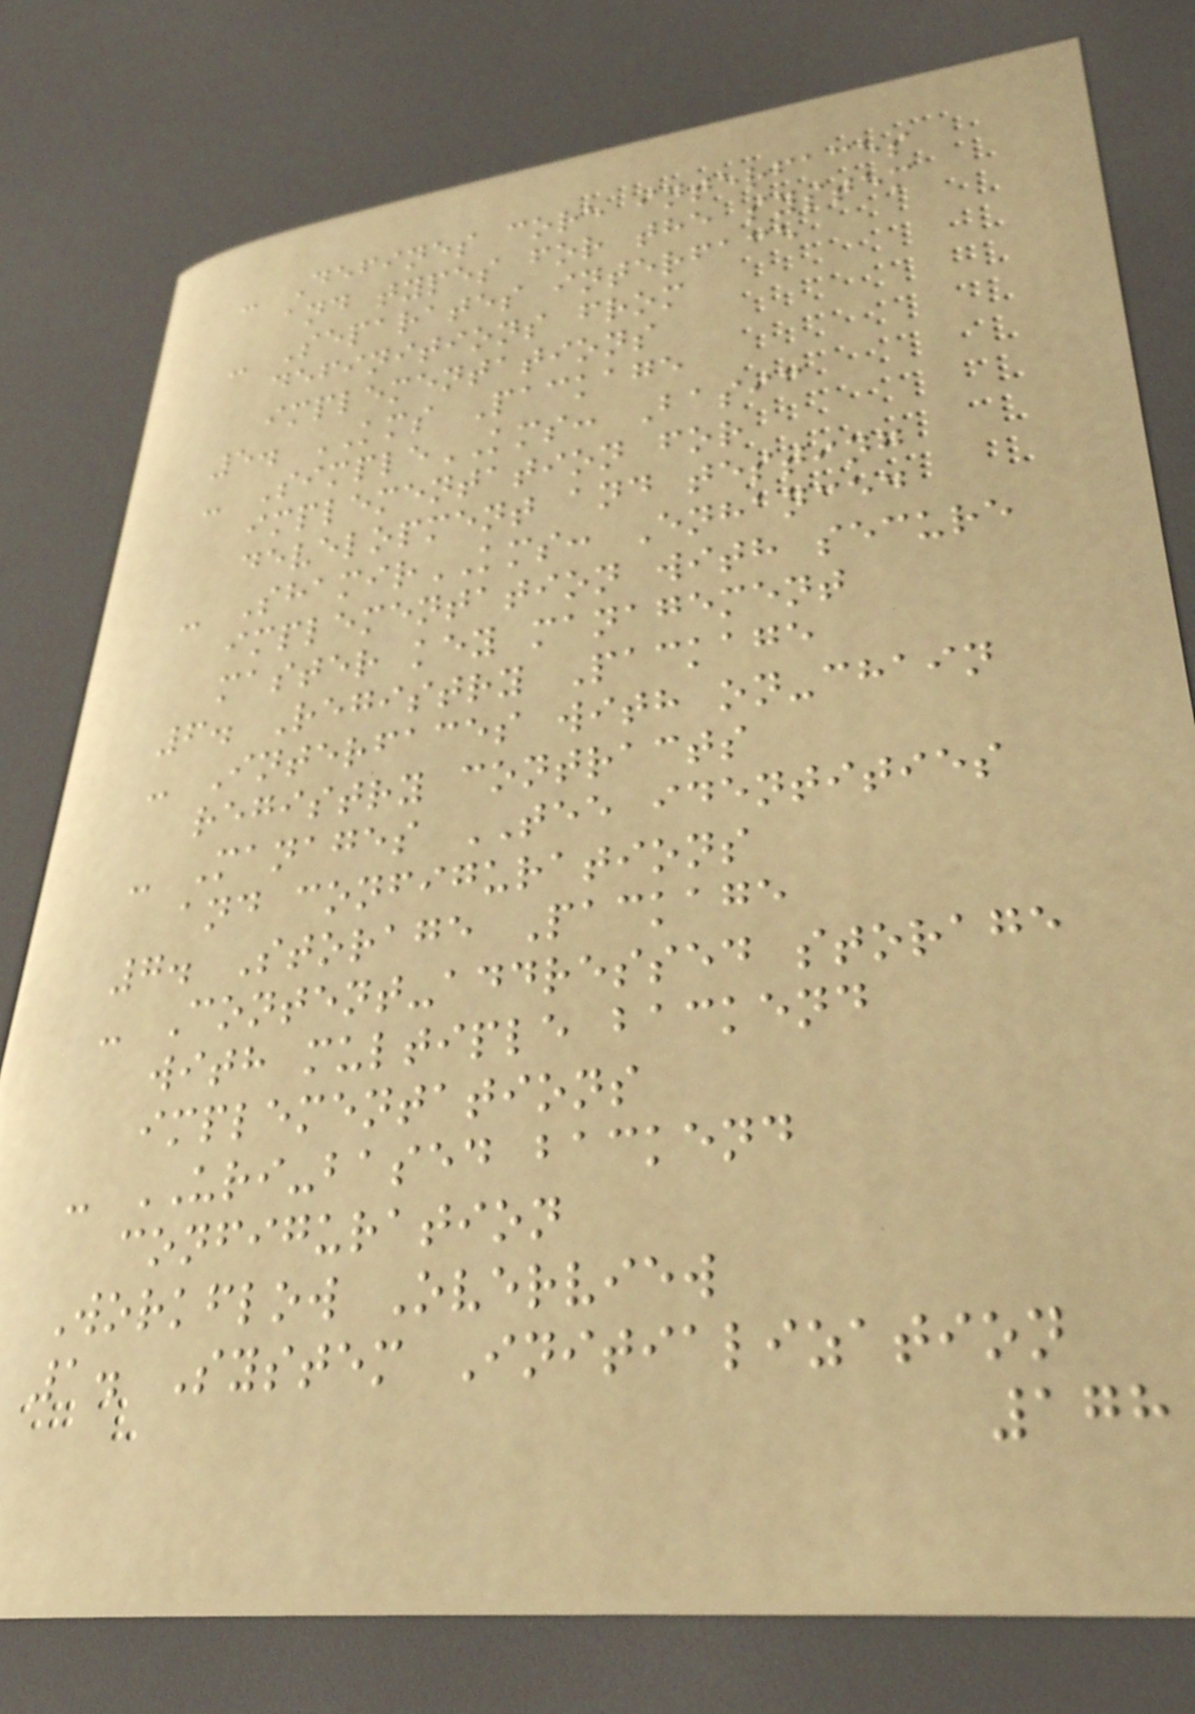- Defines core interfaces
and types for the system
- Separates interface
definitions from
implementations
5. KMS Package
- SimpleKMS: Basic
implementation for
development and testing
- ShamirKMS: Enhanced
implementation with secure
master key management
6. Registry Package
- Interfaces with on-chain
registry contracts
- Manages TEE identities
and configurations
7. Storage Package
- Content-addressed storage
with multiple backend
implementations
- URI-based backend
configuration
Workflow Overview
1. System Initialization
178
